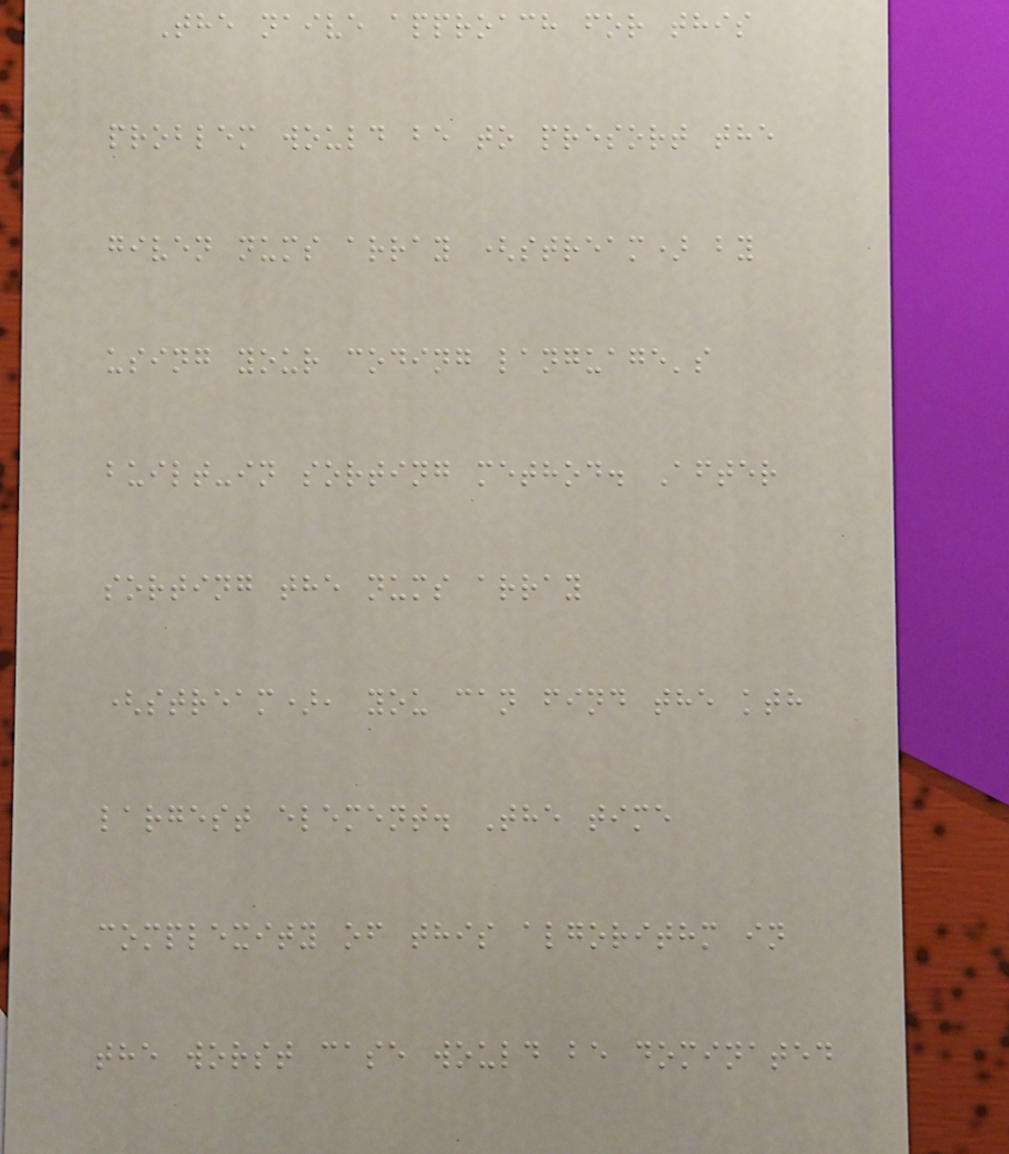The naive approach for this
problem would be to presort the
given nums array (stream) by
using your coding language's
built-in sorting method. After
sorting the nums array
(stream), you can find the kth
largest element. The time
complexity of this algorithm in
the worst case would be dominated
